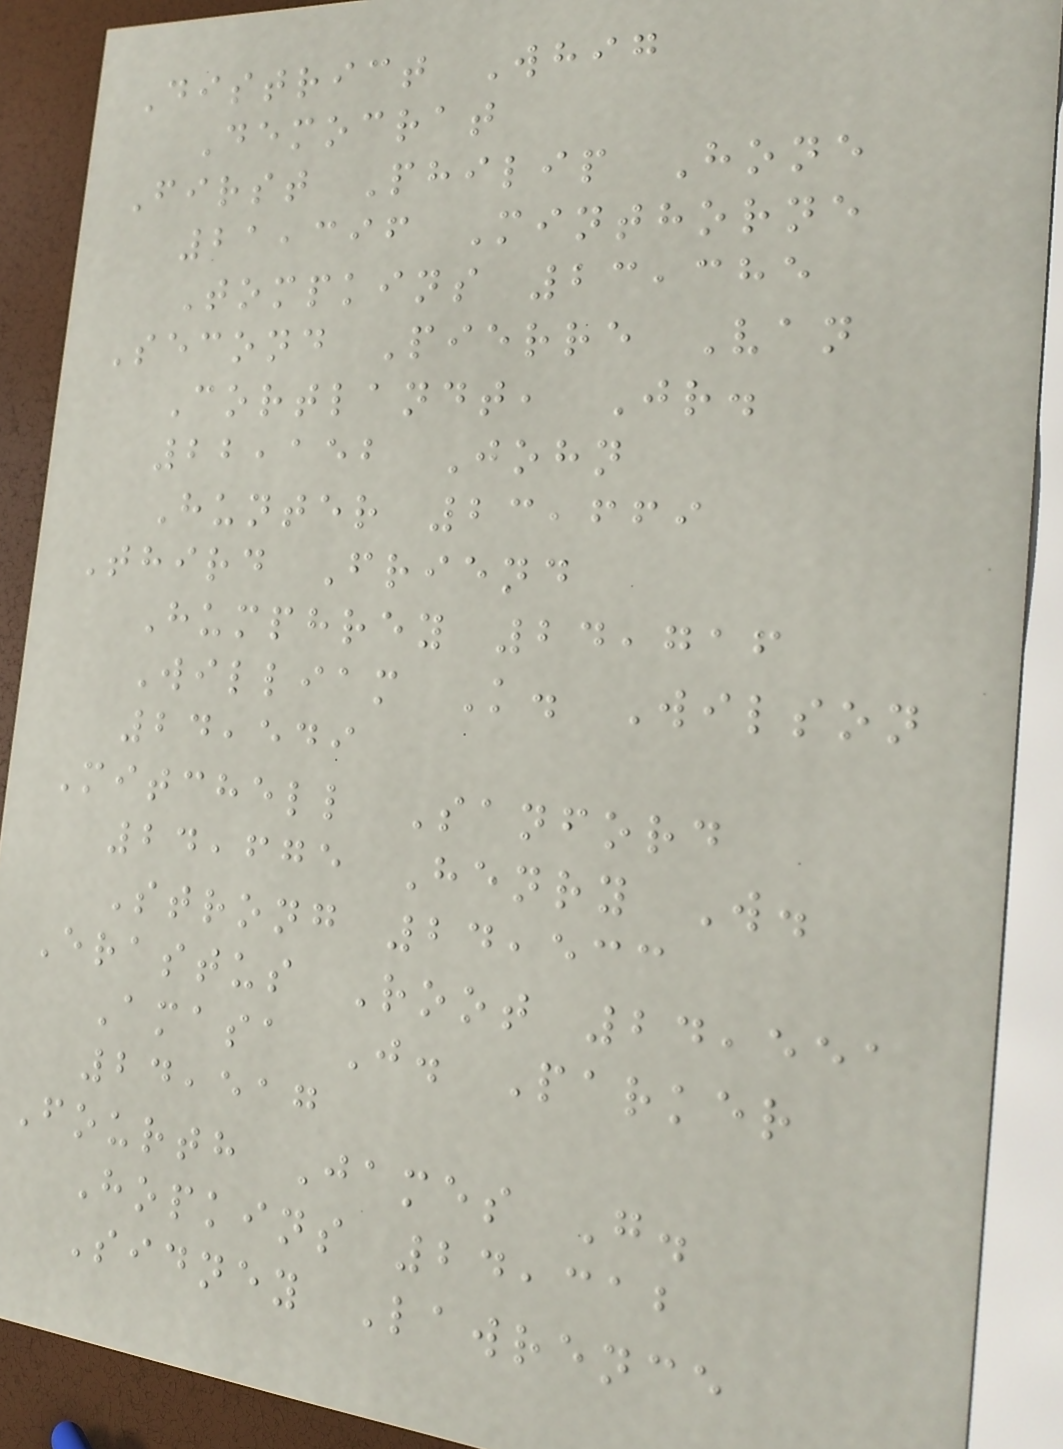District Whig
Democrat
First Philip Hone
21,396 Minthorne
Tompkins 23,385
Second Pierre Van
Cortlandt, Jr.
22,152 John
Hunter 23,669
Third Friend
Humphrey 24,716
William K. Wilson
24,549
Mitchell Sanford
24,675 Henry W.
Strong 24,533
Erastus Root 24,551
Amasa J. Parker
24,517
Fourth James G.
Hopkins 24,312
Sidney Lawrence
